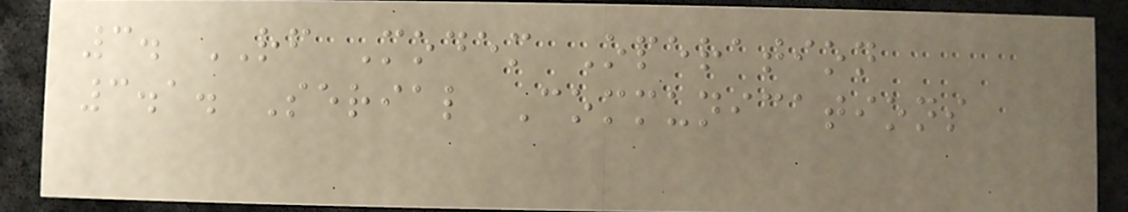3. RF Modem Operation
3.1. Serial Communications
